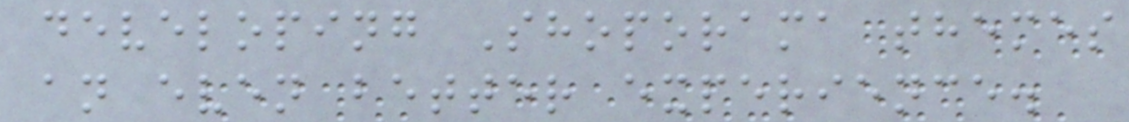developing Shoporama themes
an even better experience.
